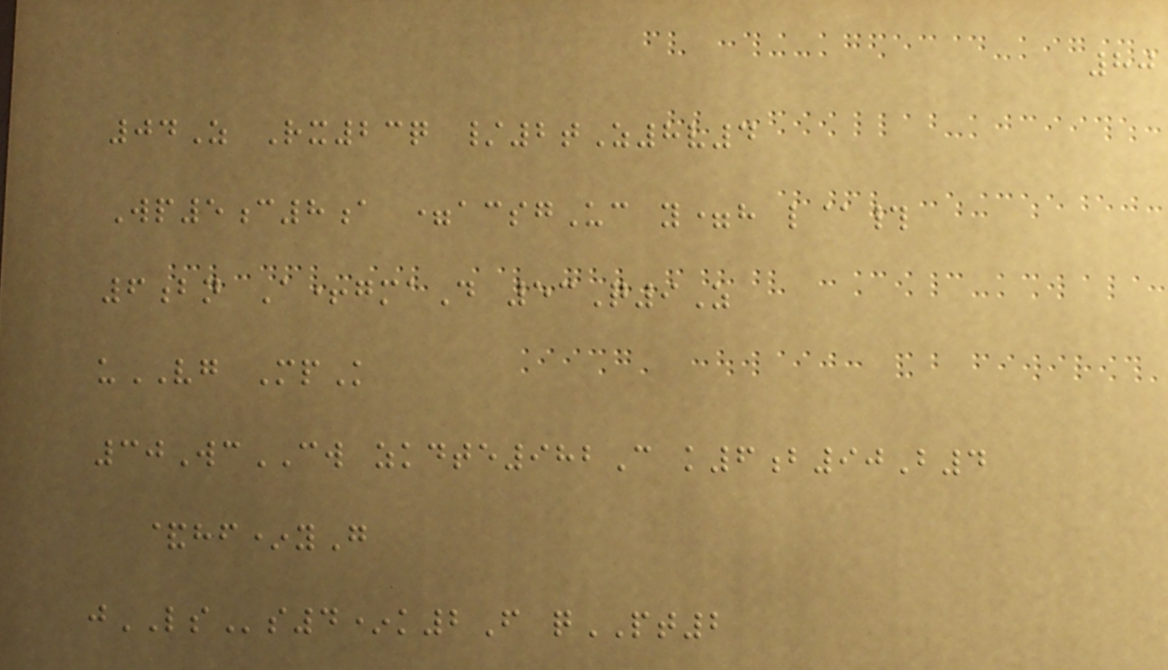80
04Z Rx23q /2tZ8v4
Wp5c8a =acsgUc y=h l@#
6bn A+gmaD 53Q9Z
uVG MpK
30WcCW zkdte982C k6b90B4
&hf*yG
jLSs4*k2F qPT2
